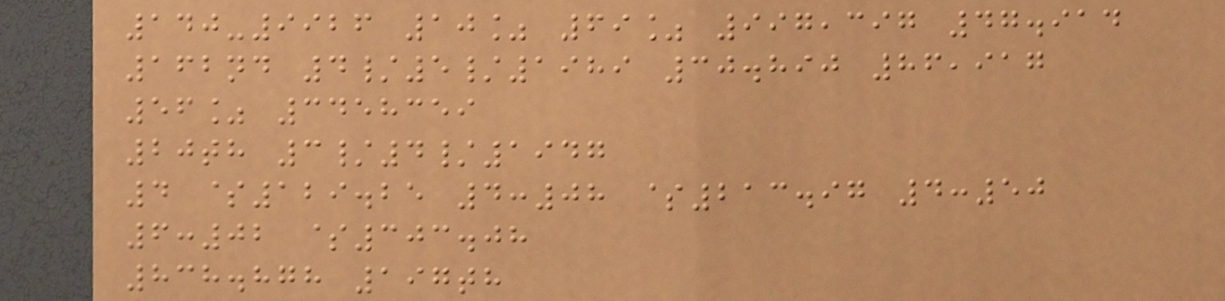140-9926 10% 69% 997,397 47.914
162nd 4/5/1989 30.890 86,917
56% 3458359
20th 3/4/1947
4 $129.25 4:08 $213.97 4:50
6:02 $303.08
838.878 197th
